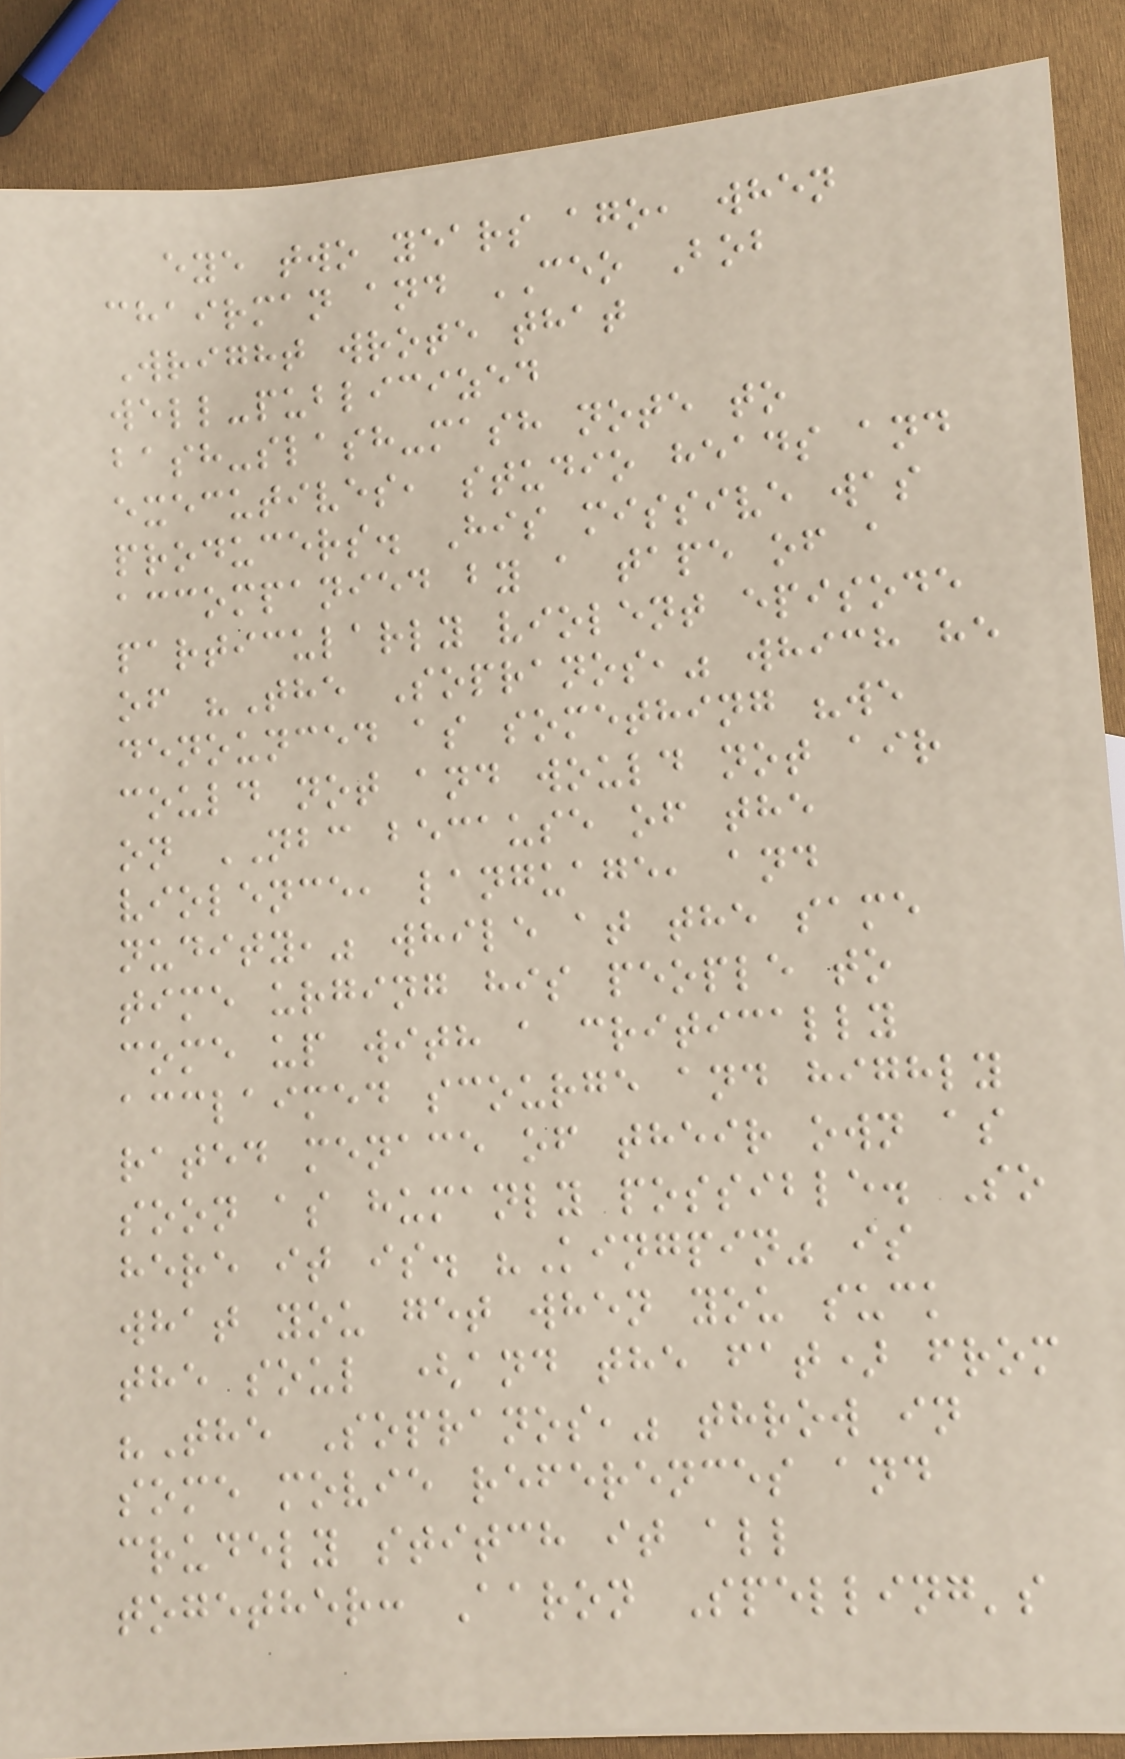eye two years ago, when
chairman and CEO Bob
Wright wrote that
well-publicized
bash-slash-mash note to
executives, studio heads and
producers. His missive was
accompanied by a tape of a
particularly violent episode
of "The Sopranos," which he
denounced as something "we
could not and would not air
on NBC because of the
violence, language, and
nudity," while at the same
time urging his people to
come up with a critically
acclaimed scourge and highly
rated menace of their own as
soon as humanly possible. So
here it is. "Kingpin" is
what you get when you suck
the soul (and the fat) from
"The Sopranos," throw in
some movie references and
crudely stitch it all
together: Aaron Spelling's
